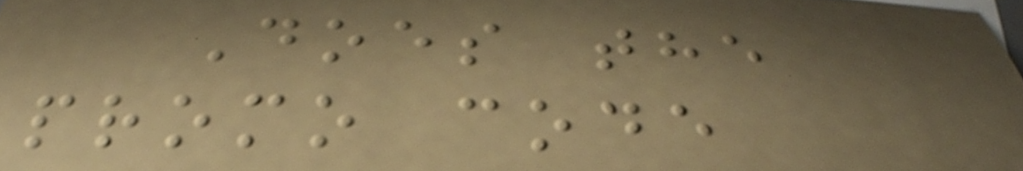Does the
promo code
